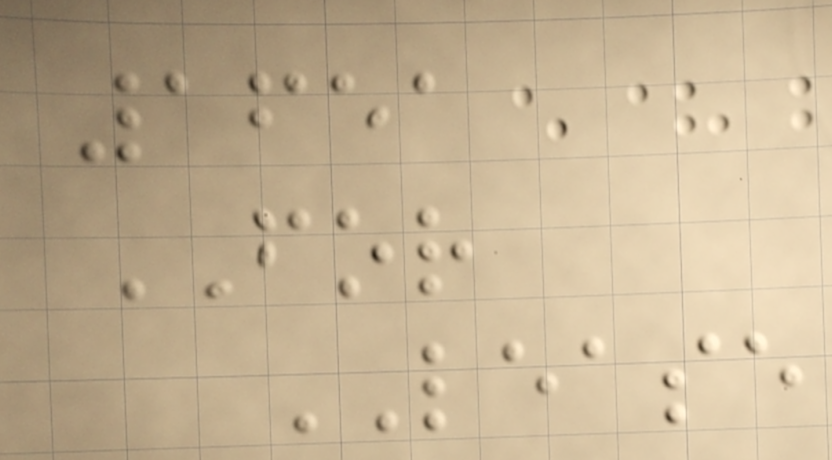1651
FOR
LEASE
